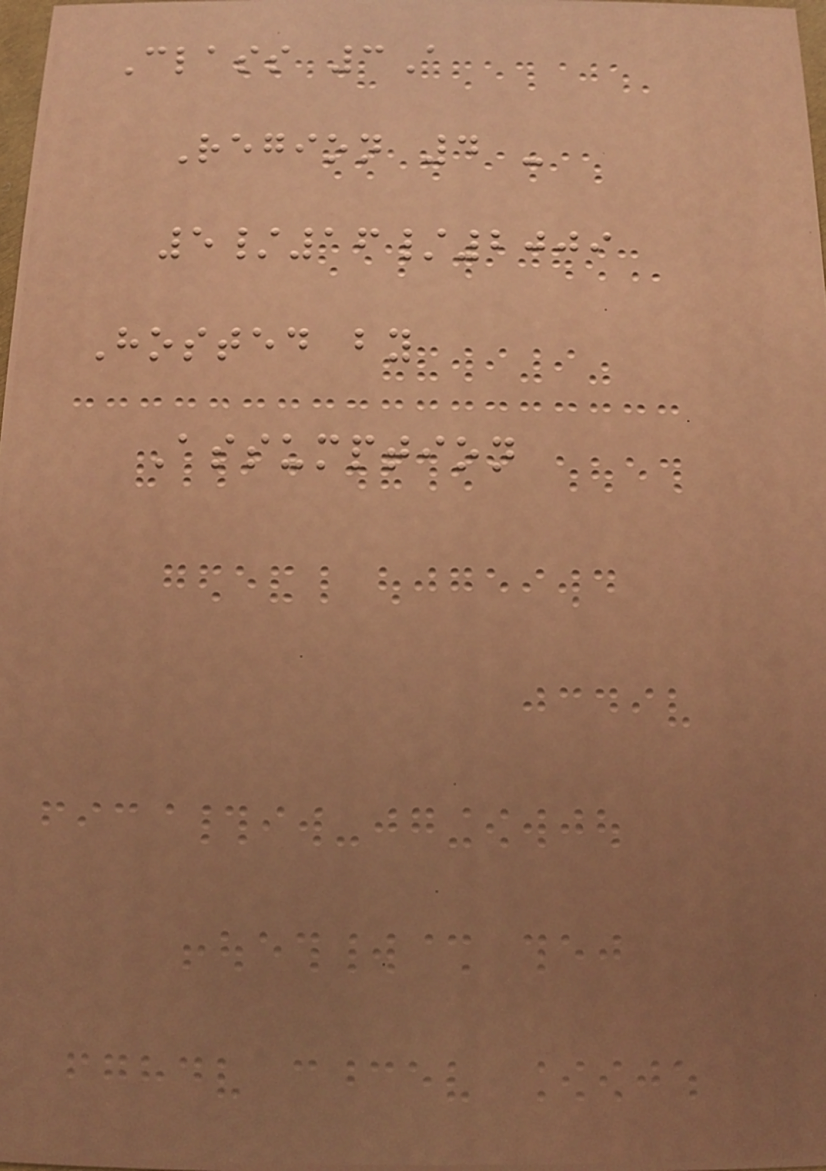Class 3A
Region 4 -
5/16/2009
Hosted by
Assumption
